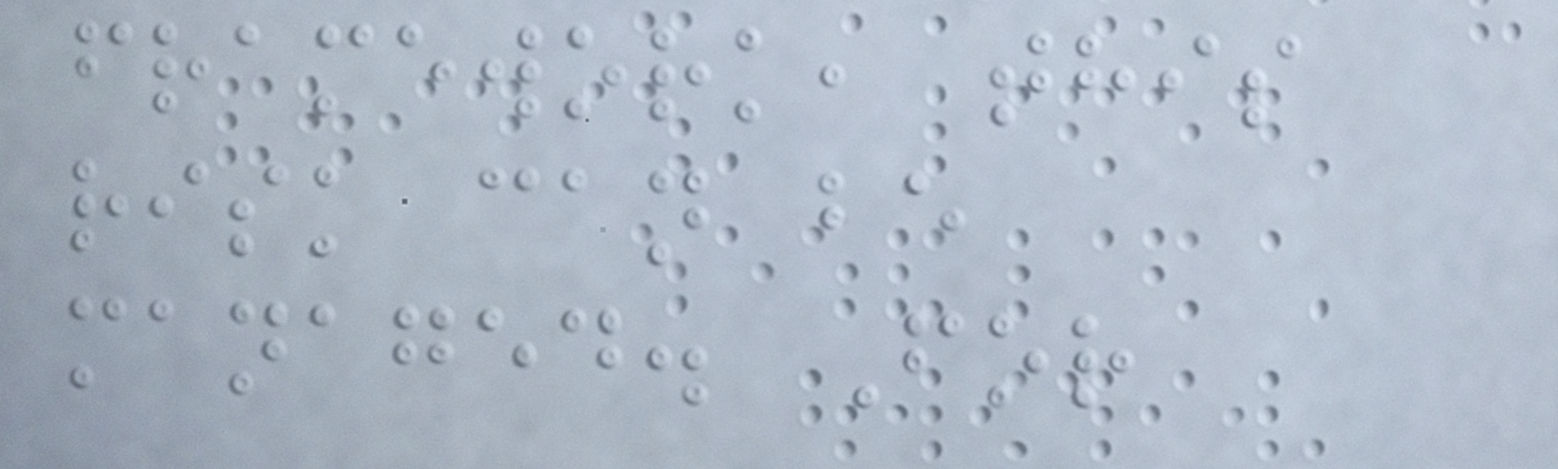framework, this
risk can be
managed. For
